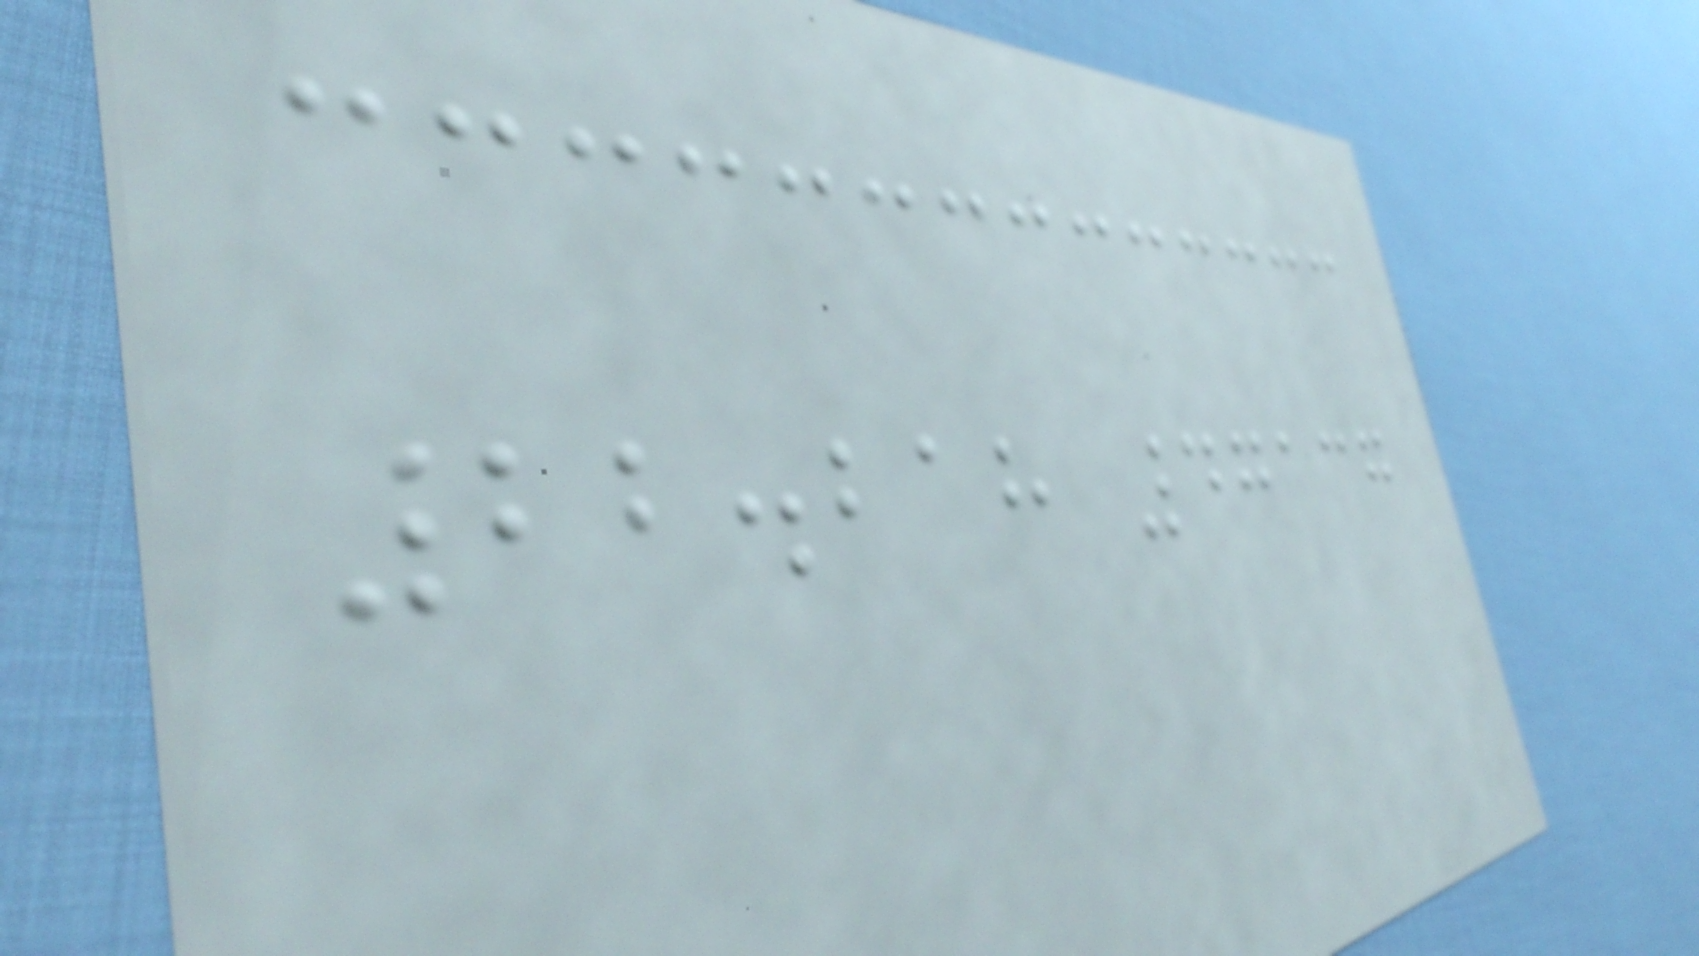22.218 47137
